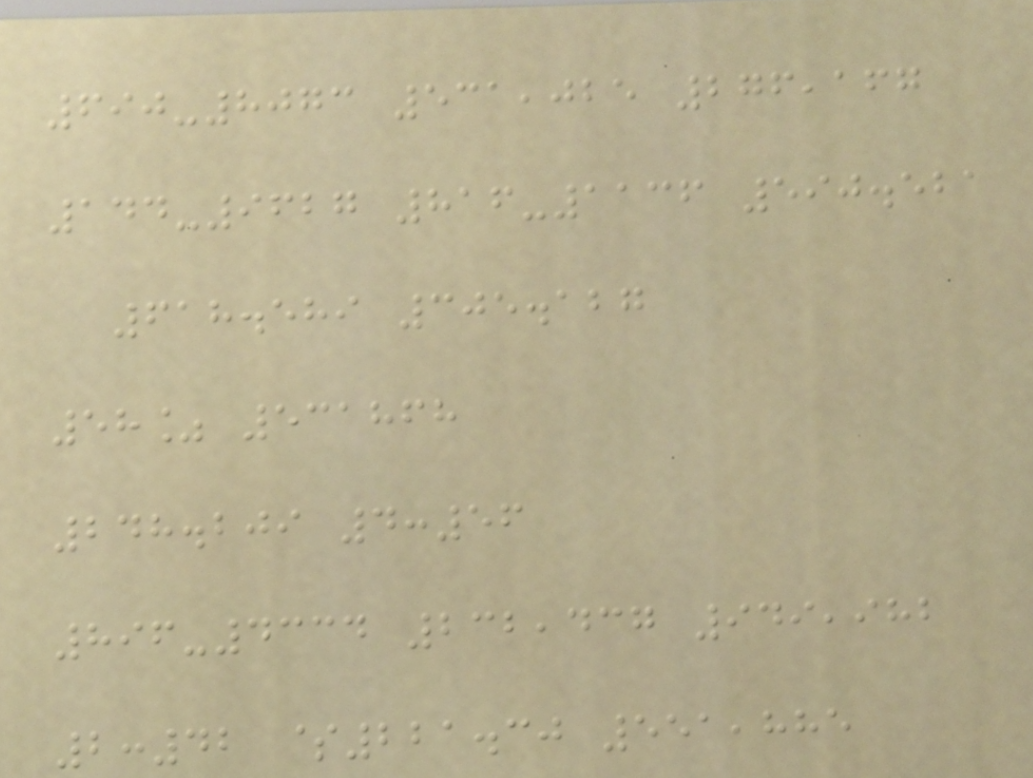690-8073 531,025 276,167
144-9627 816-1136 590.521
618.589 305.127
58% 531868
248.209 4:56
896-4334 232,437 949,982
2:42 $221.30 551,885
